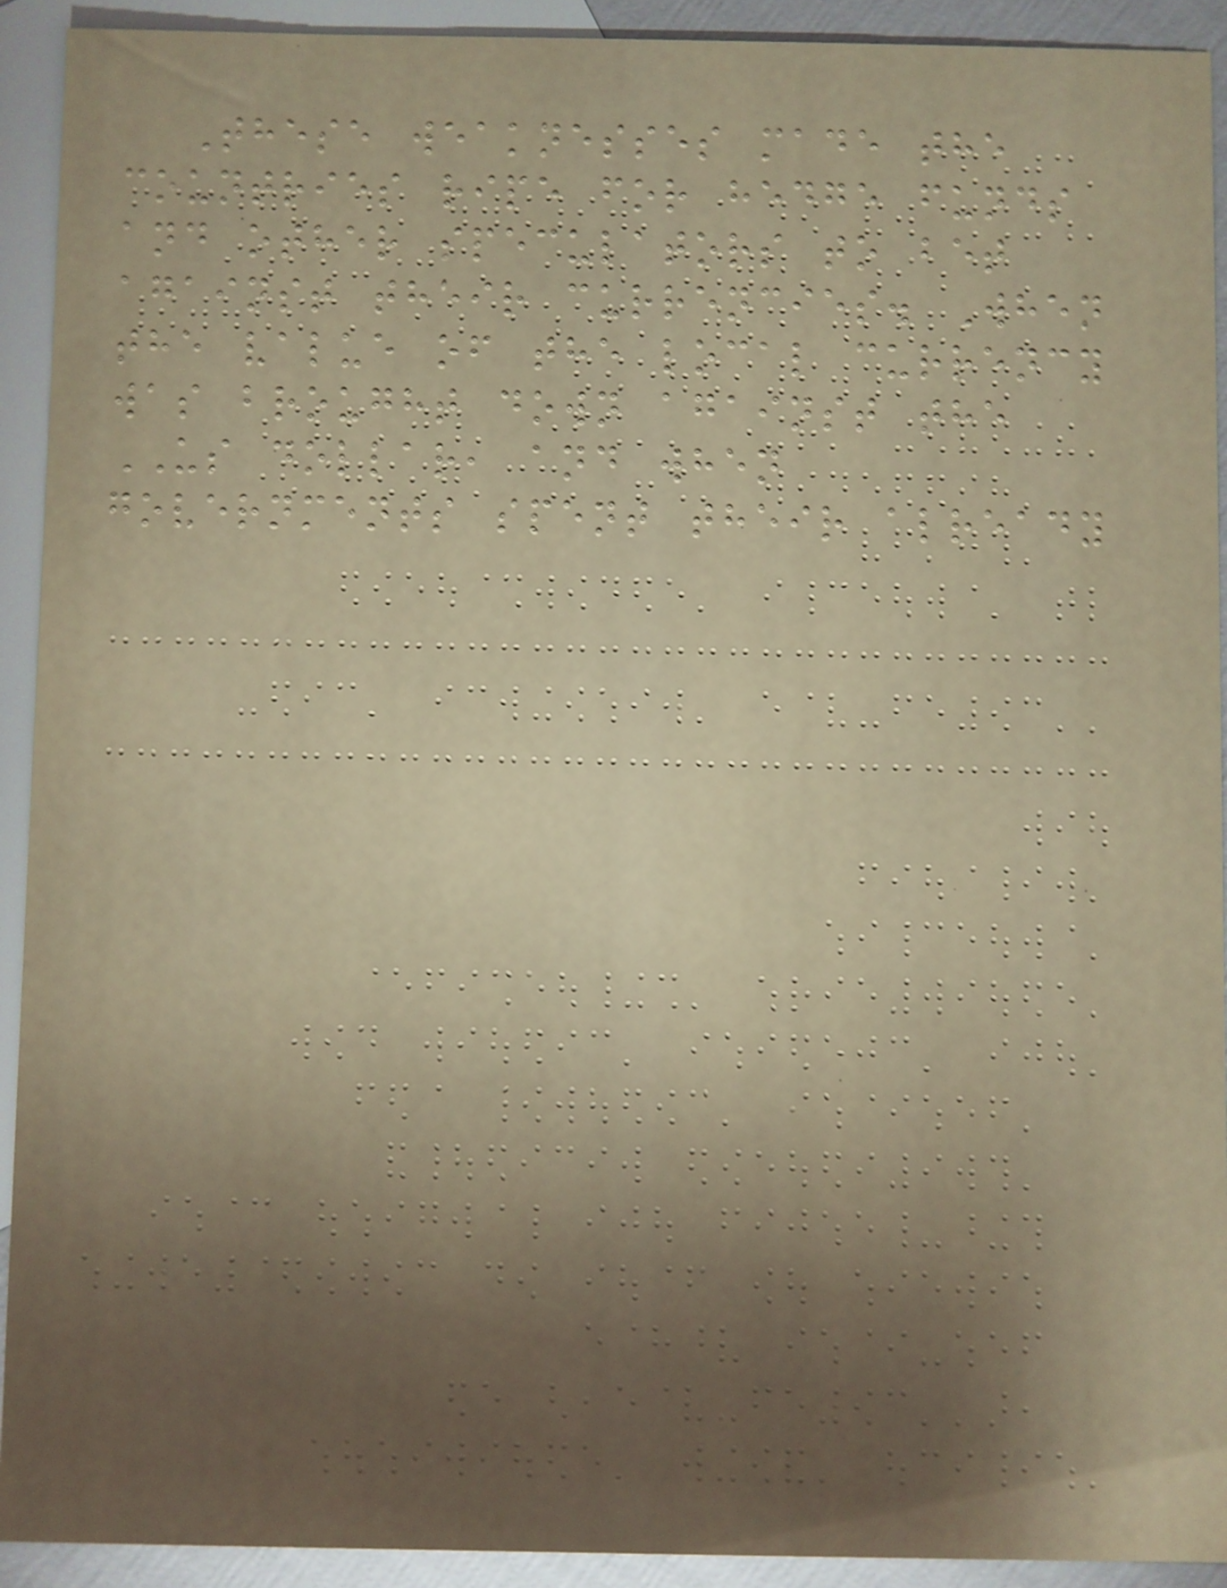These weaknesses made the
countries ripe for hedge funds
and other speculators to bet
against their currencies. When
the value of the local currency
was brought down against the
US dollar, and when
governments spent their already
